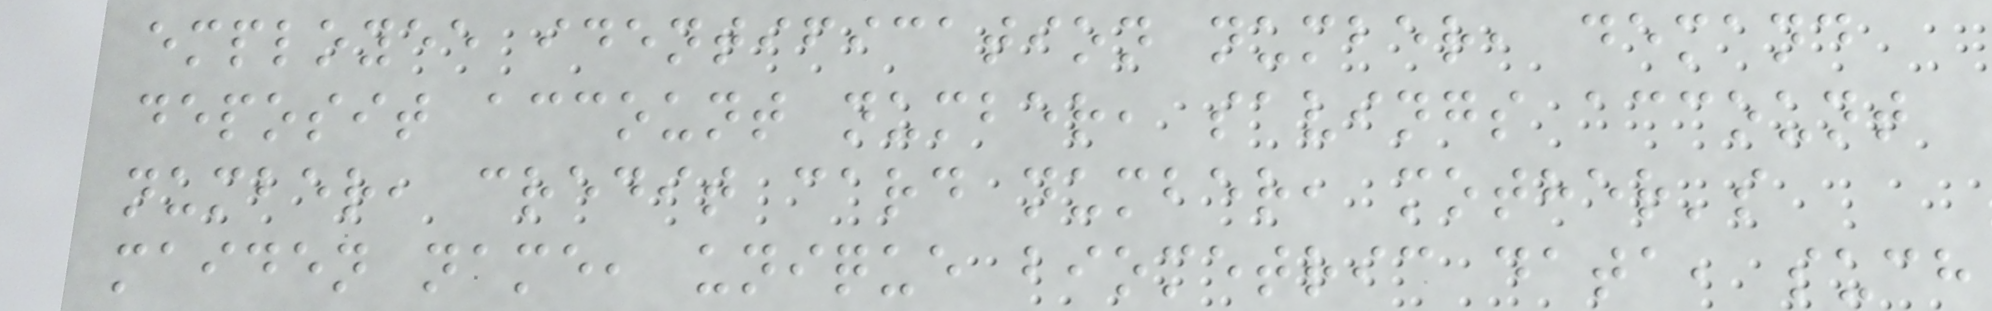employee identification number, demand
deposit account number, savings account
number, credit card number, mother's
maiden name, unique biometric data, such
